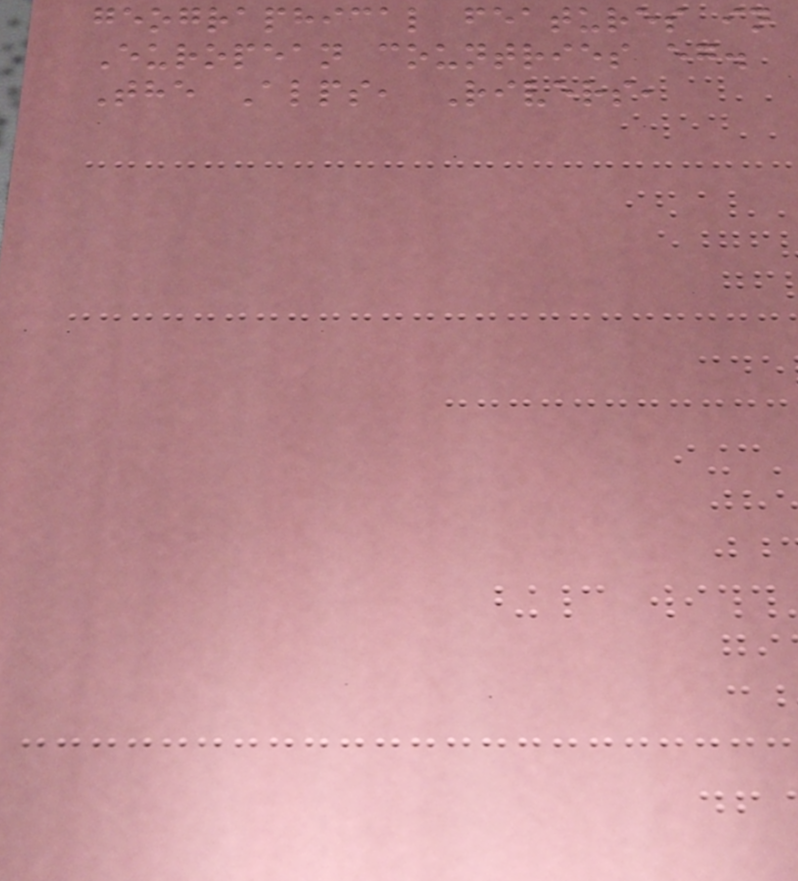geographical features in
European countries eg.
The Alps, Rivers,
